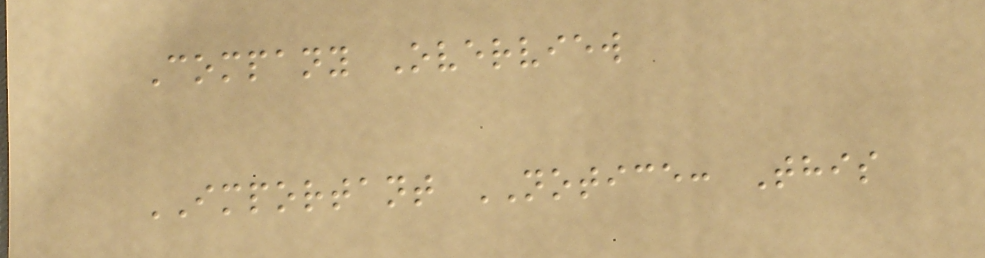Company Overview
IMPORTANT NOTICE: This
